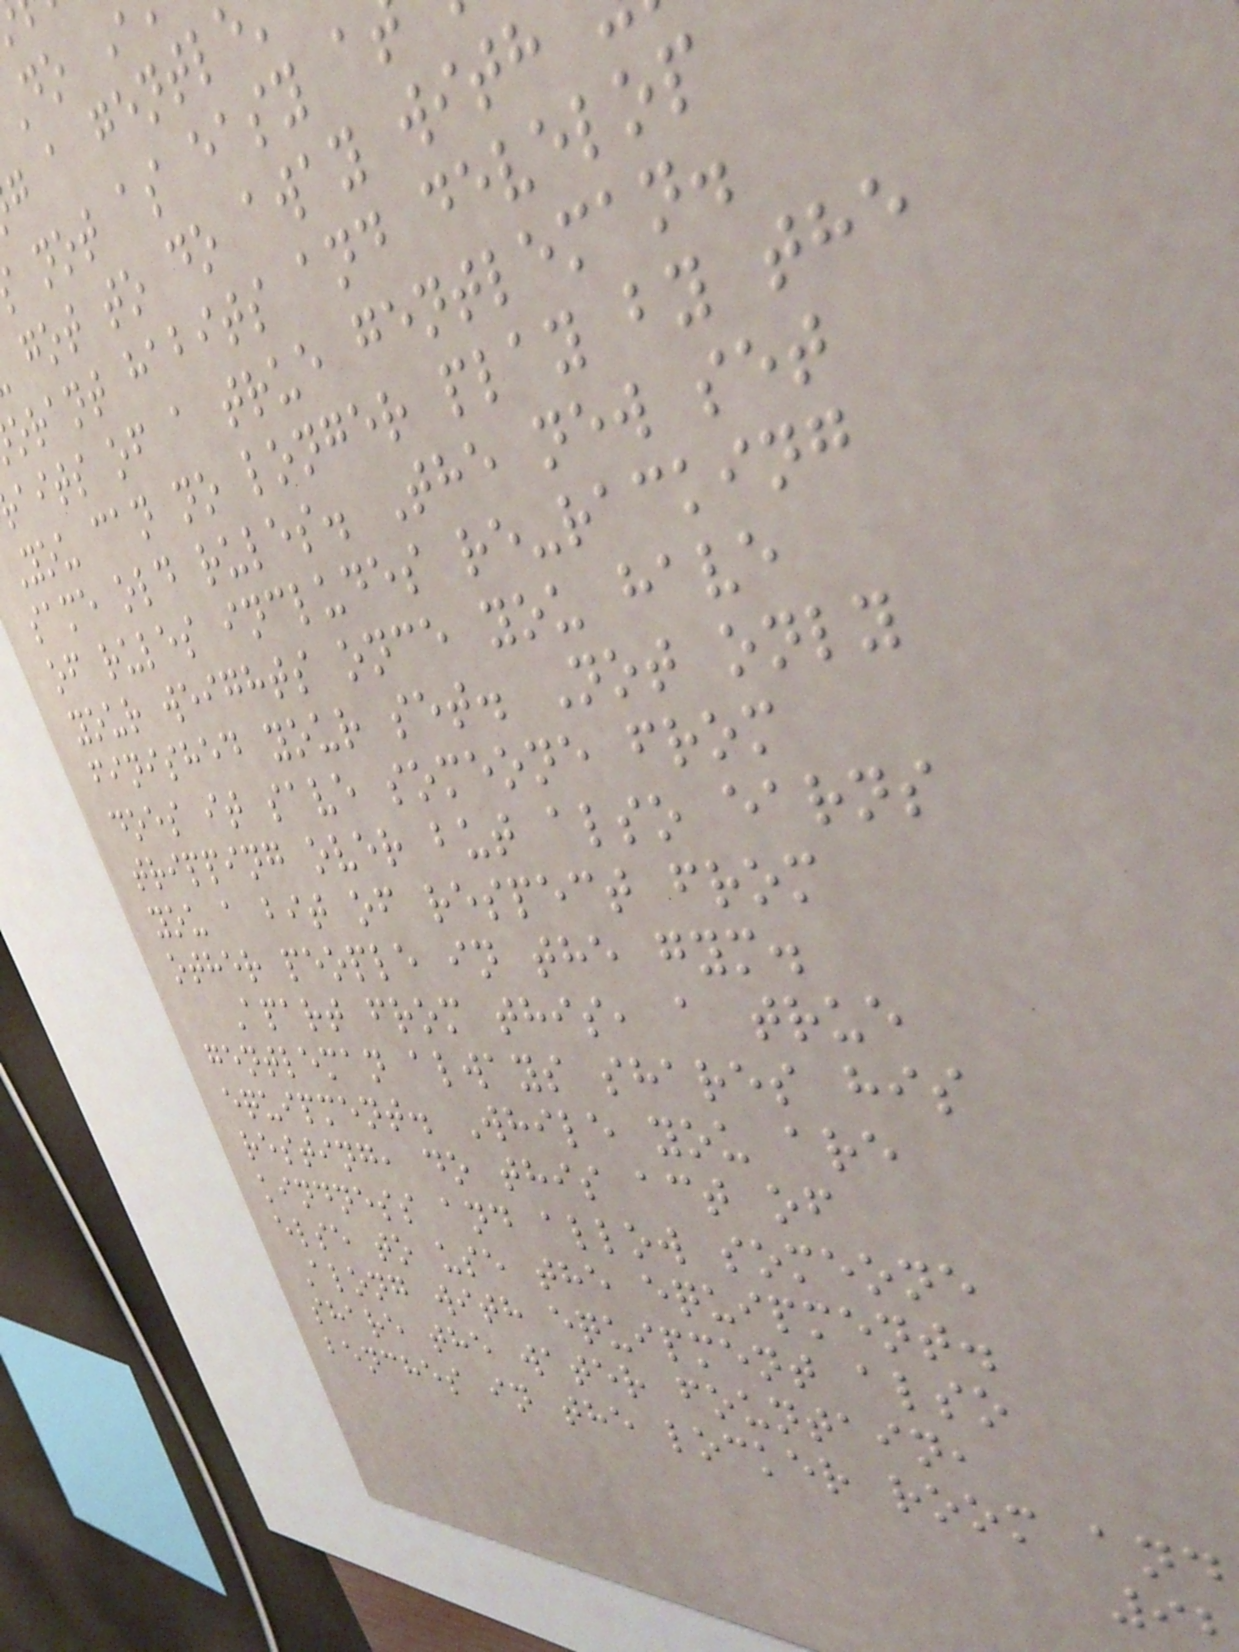g a gentl
not as easy a
got to do away with
orant habits and develop
aits of a true gentleman.
You can no longer play by the
same old rules. The new set
of rules includes re-racking
your weights once you have
finished your set. Not only
does it save someone from
tripping over but also earns
you a bit of respect from
other people in the gym.
Apart from this, a true
gentleman always shares his
equipment. While you are
resting, do this act of
kindness and allow someone
else to use the equipment.
Along with equipment also
share the water fountain,
benches in the locker room and
